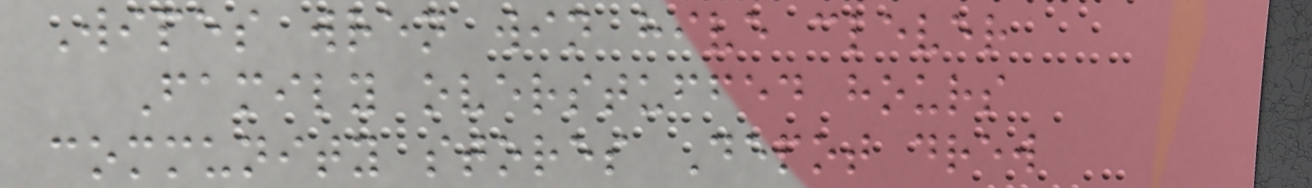Wipes wren win hive clever
Family overstuffed hours
community stores Depot drew
